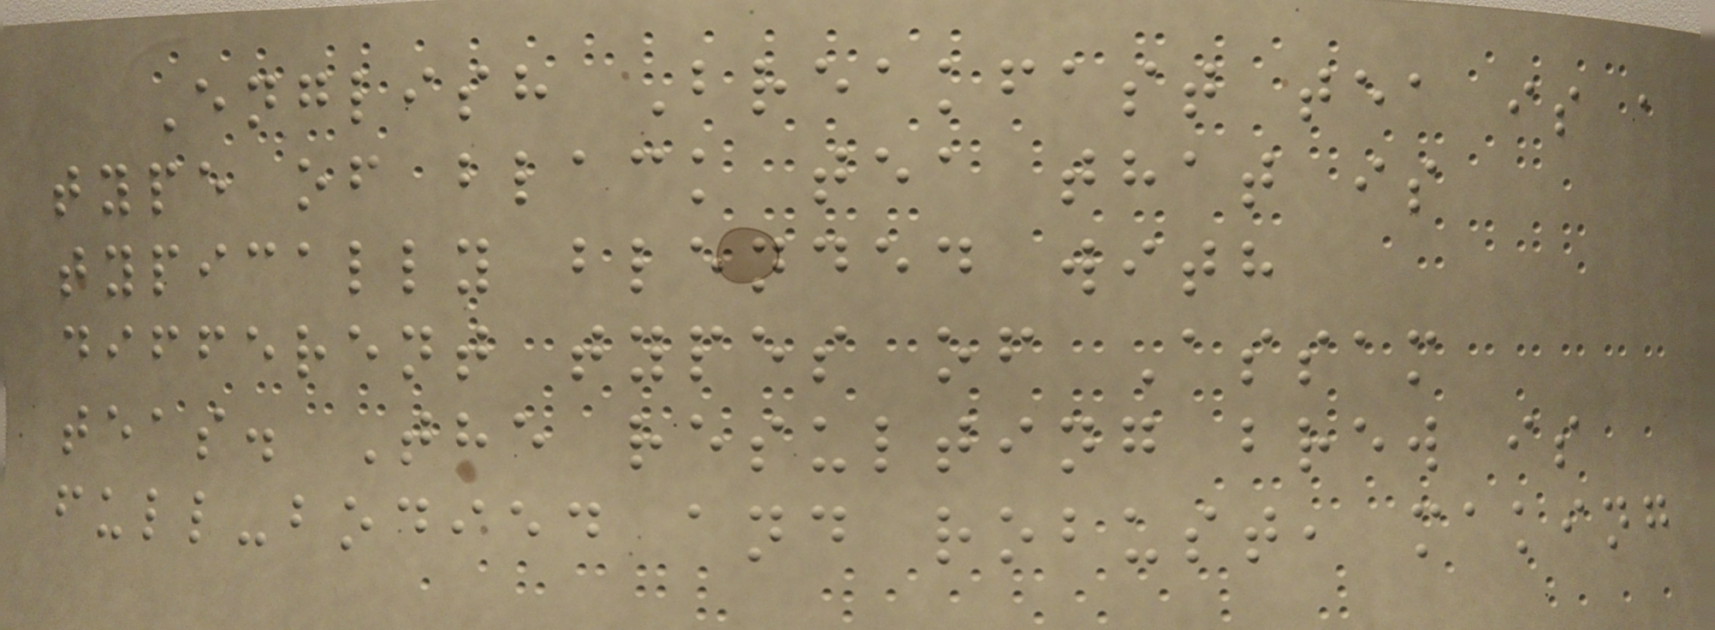English Breakfast tea is a
type of black tea that is
typically blended with
different types of Assam
teas. The resulting brew is
full-bodied and robust, making
